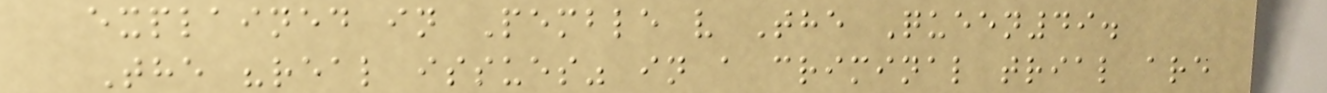explained in Pemble v The Queen49.
The "real issues" in a criminal trial are
